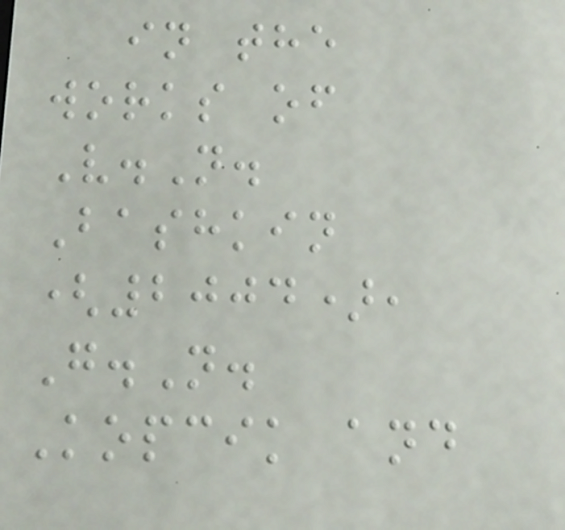in the
works of
V.N.
Bashkin
(2004),
G.N.
Kopcik and
